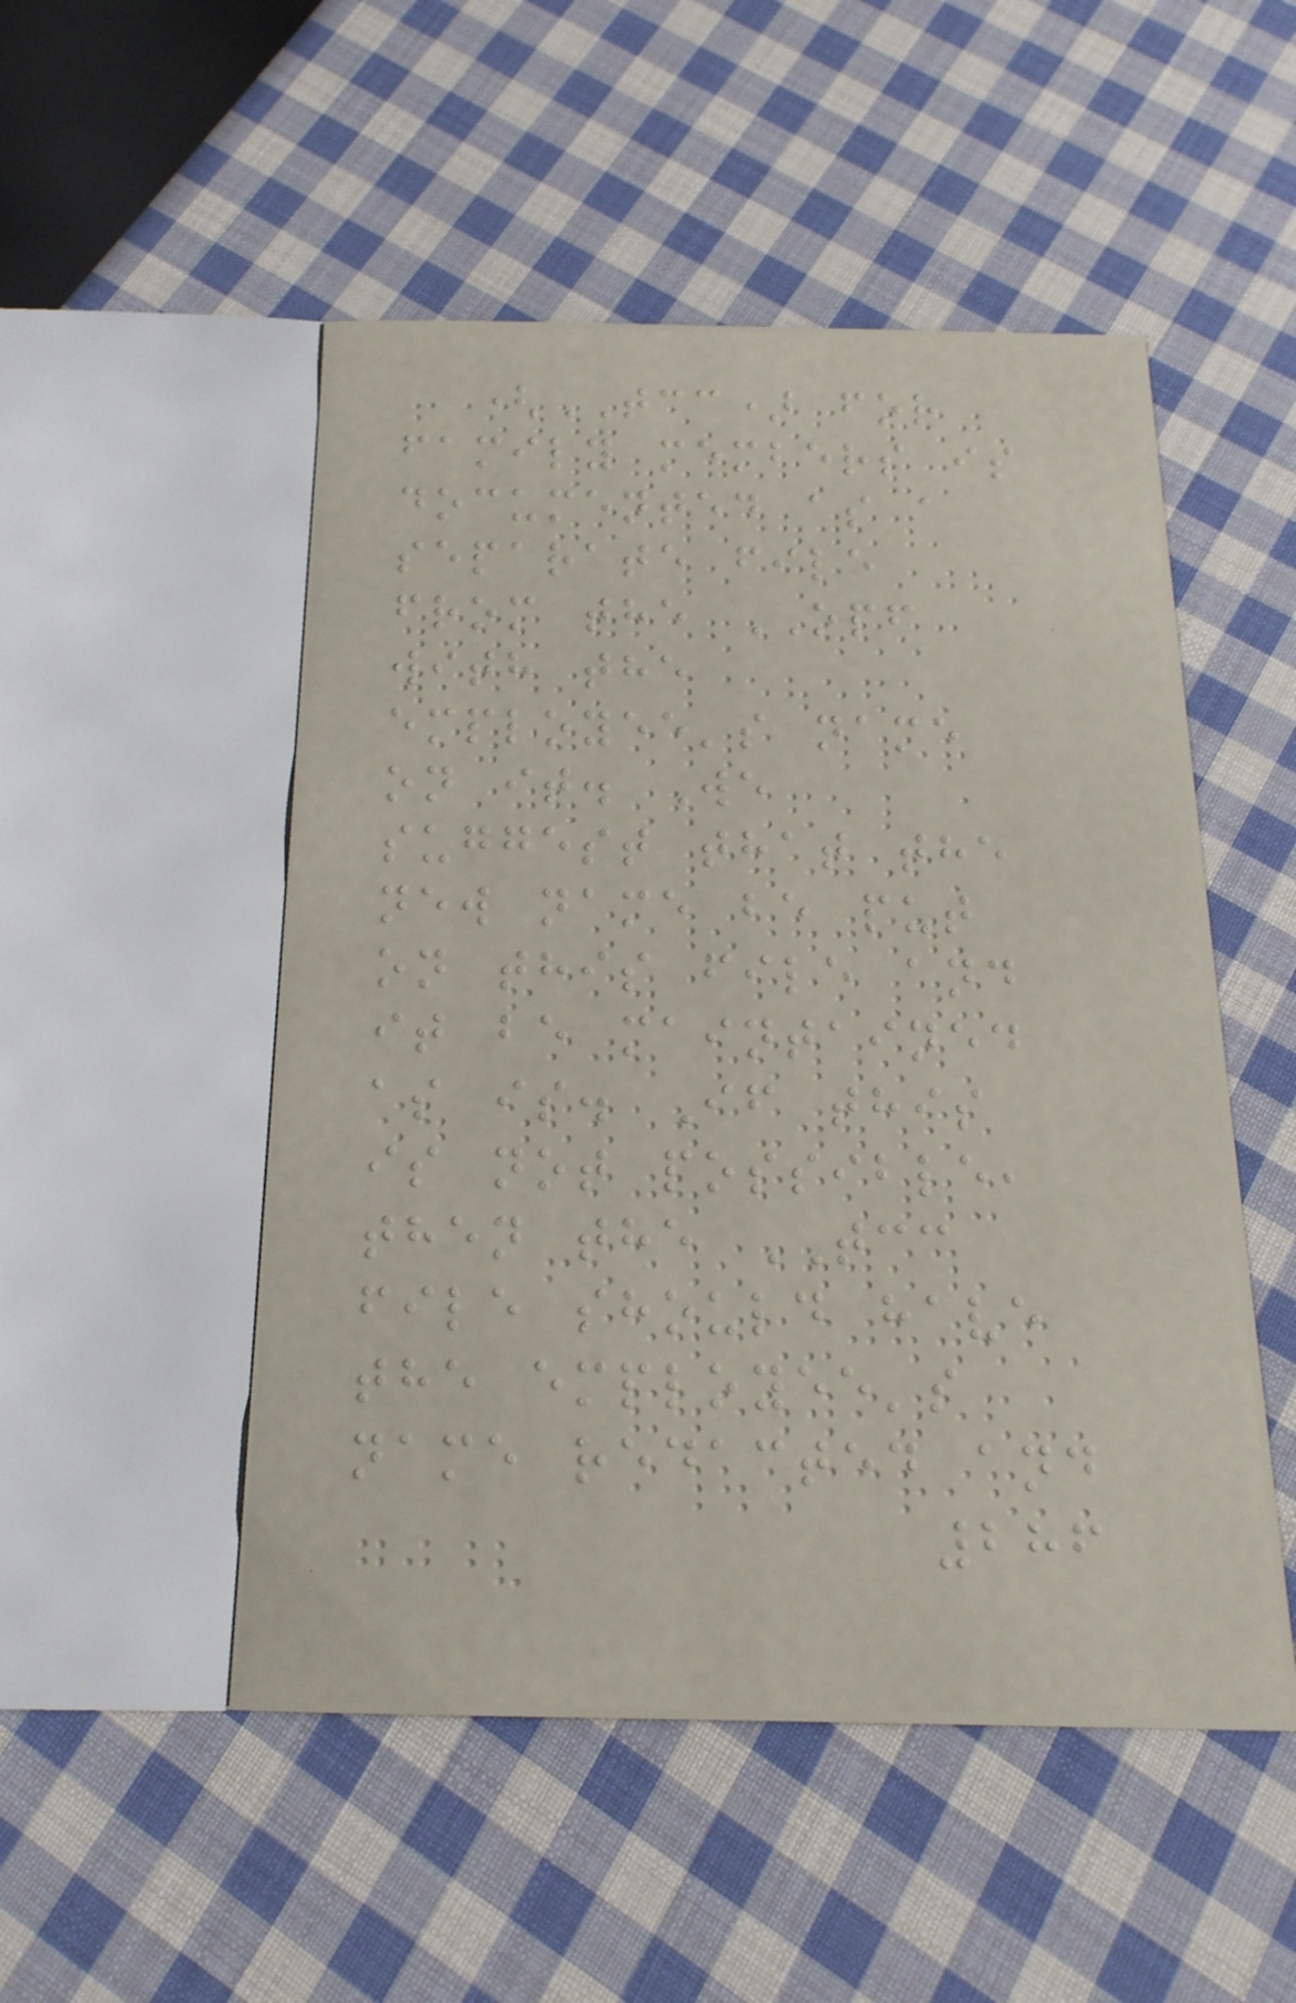(TCC) for
family members is
documented as a
separate file
from the OPF
with the
employee's name
on it. We
suggest that the
new name be put
on this file and
it be maintained
as is. If this
is not possible,
then the TCC
file should have
the employee's
name redacted and
286
